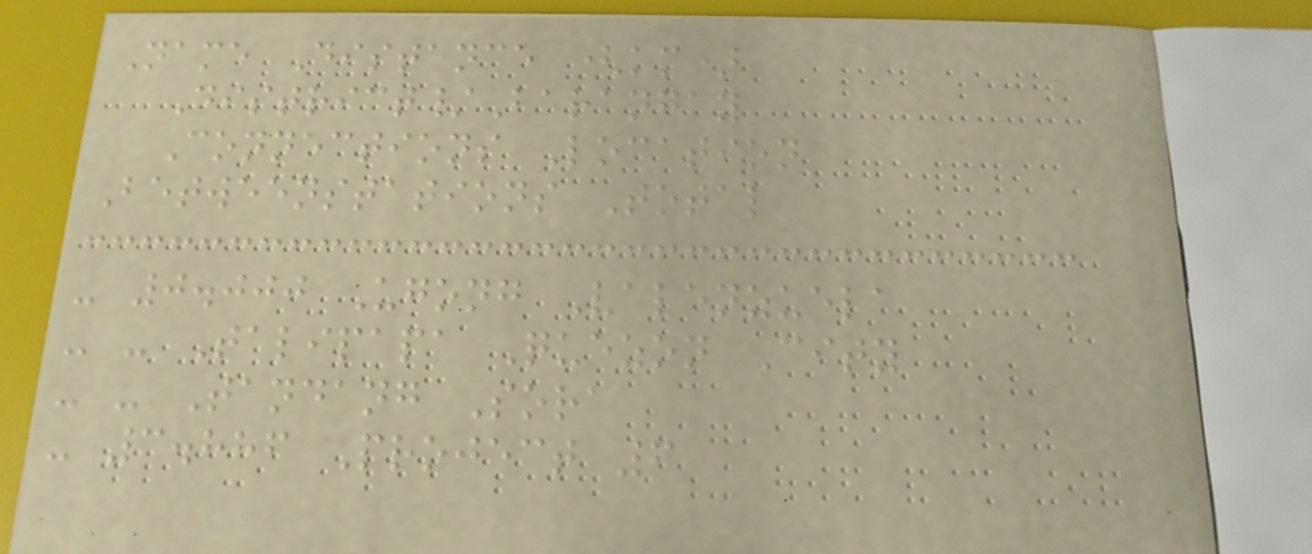Name Distance (km)
District/Barangay
Connections Location
Betweenstations Total
- 0.000 Ugong Valenzuela
- - Talipapa Quezon City
- - Tandang Sora
- 3.886 Project 6
